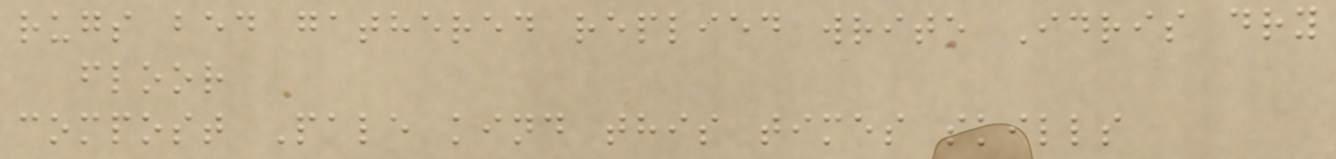rugs bed gathered replied write Idris dry
floor
compost Pale kind this times skills
